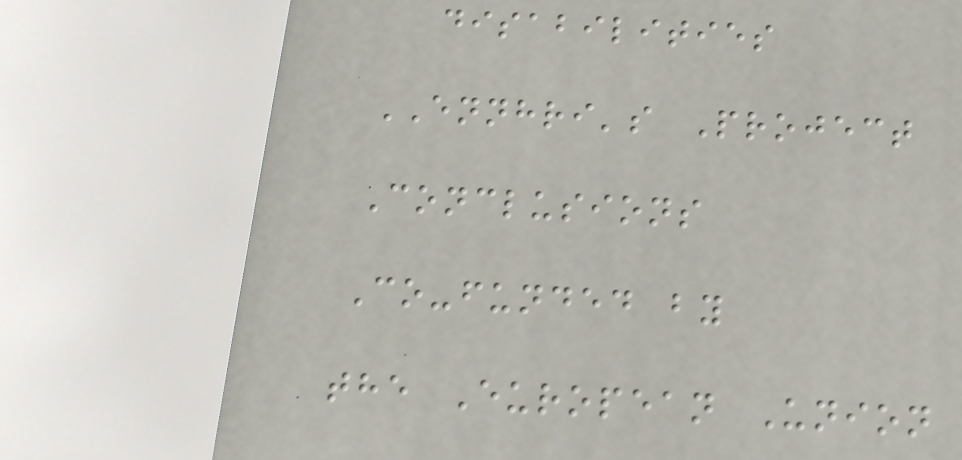disabilities
ENNHRI's Project
Conclusions
Co-funded by
the European Union
